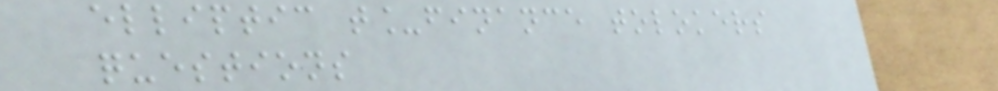elliptic t_finance tolokers
questions
